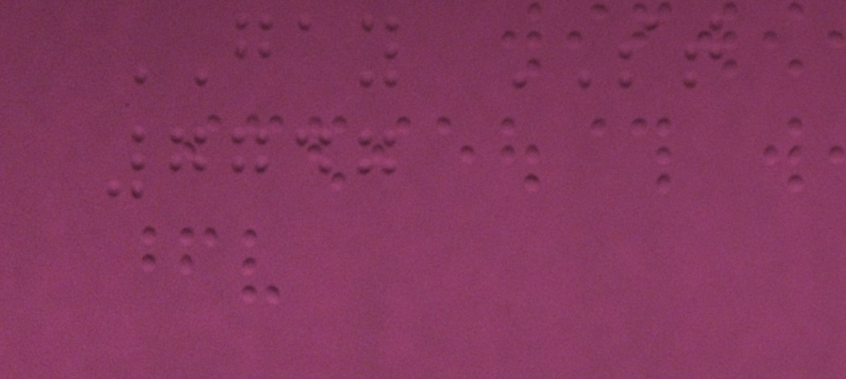GAY ST
7747
